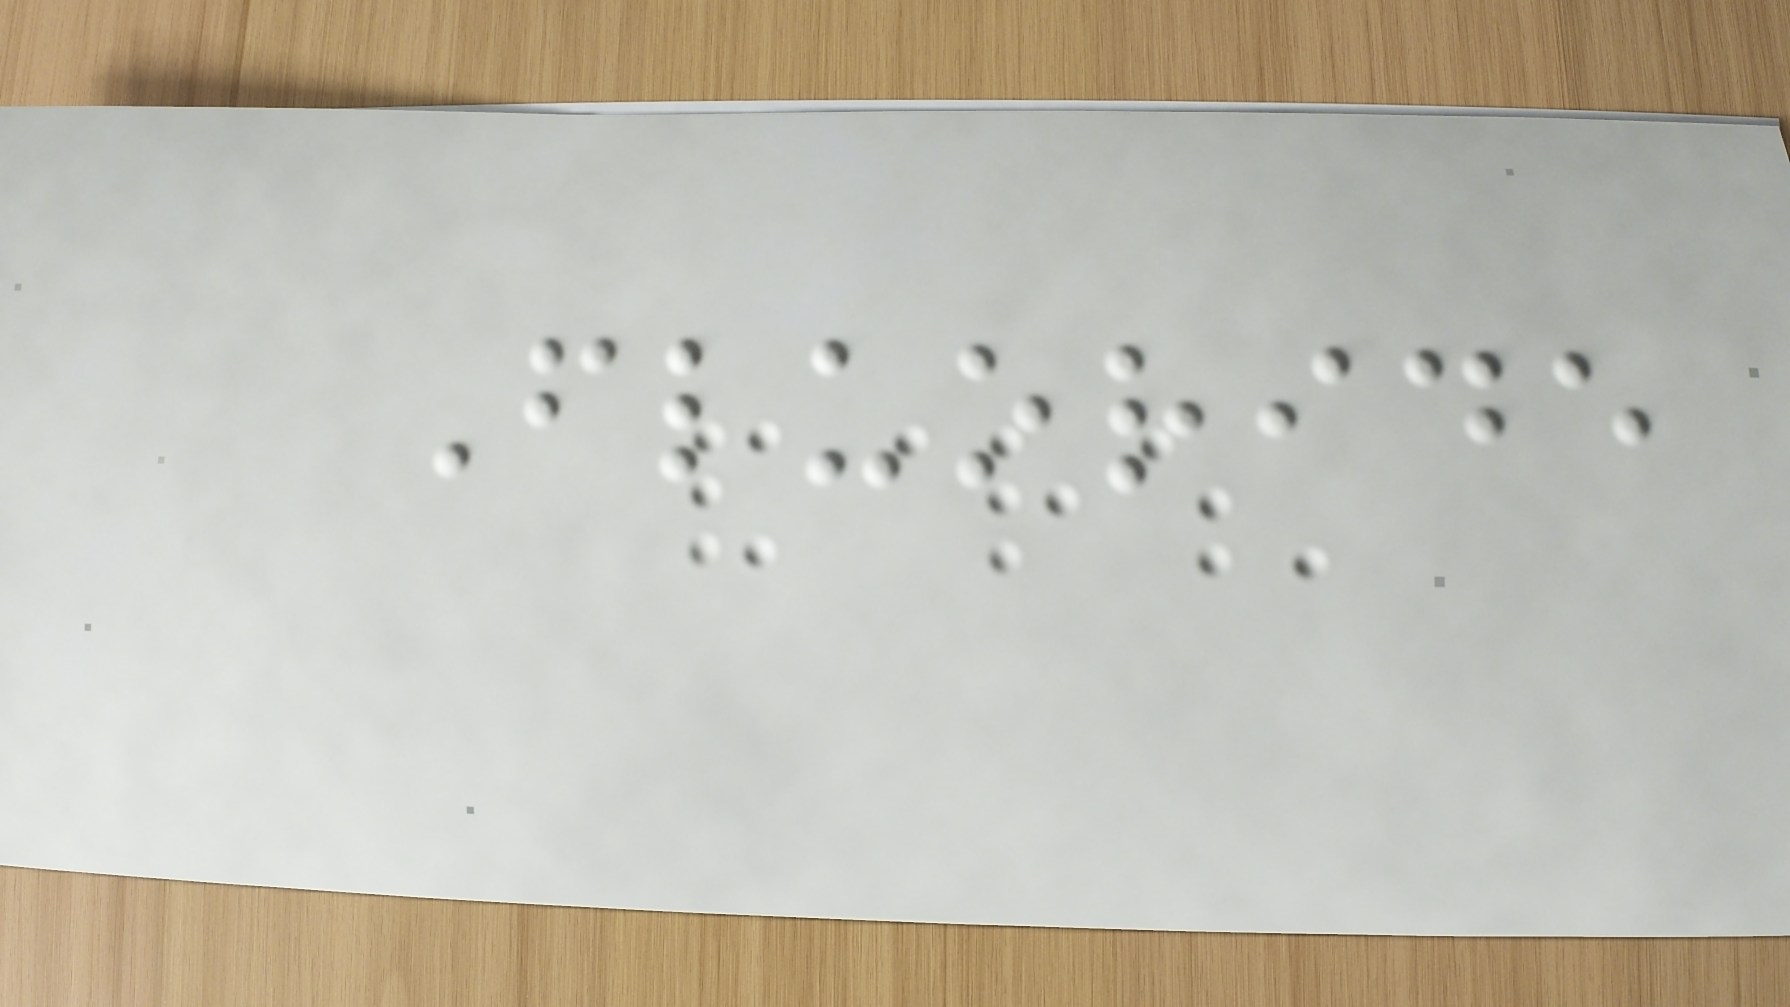Fluoride
